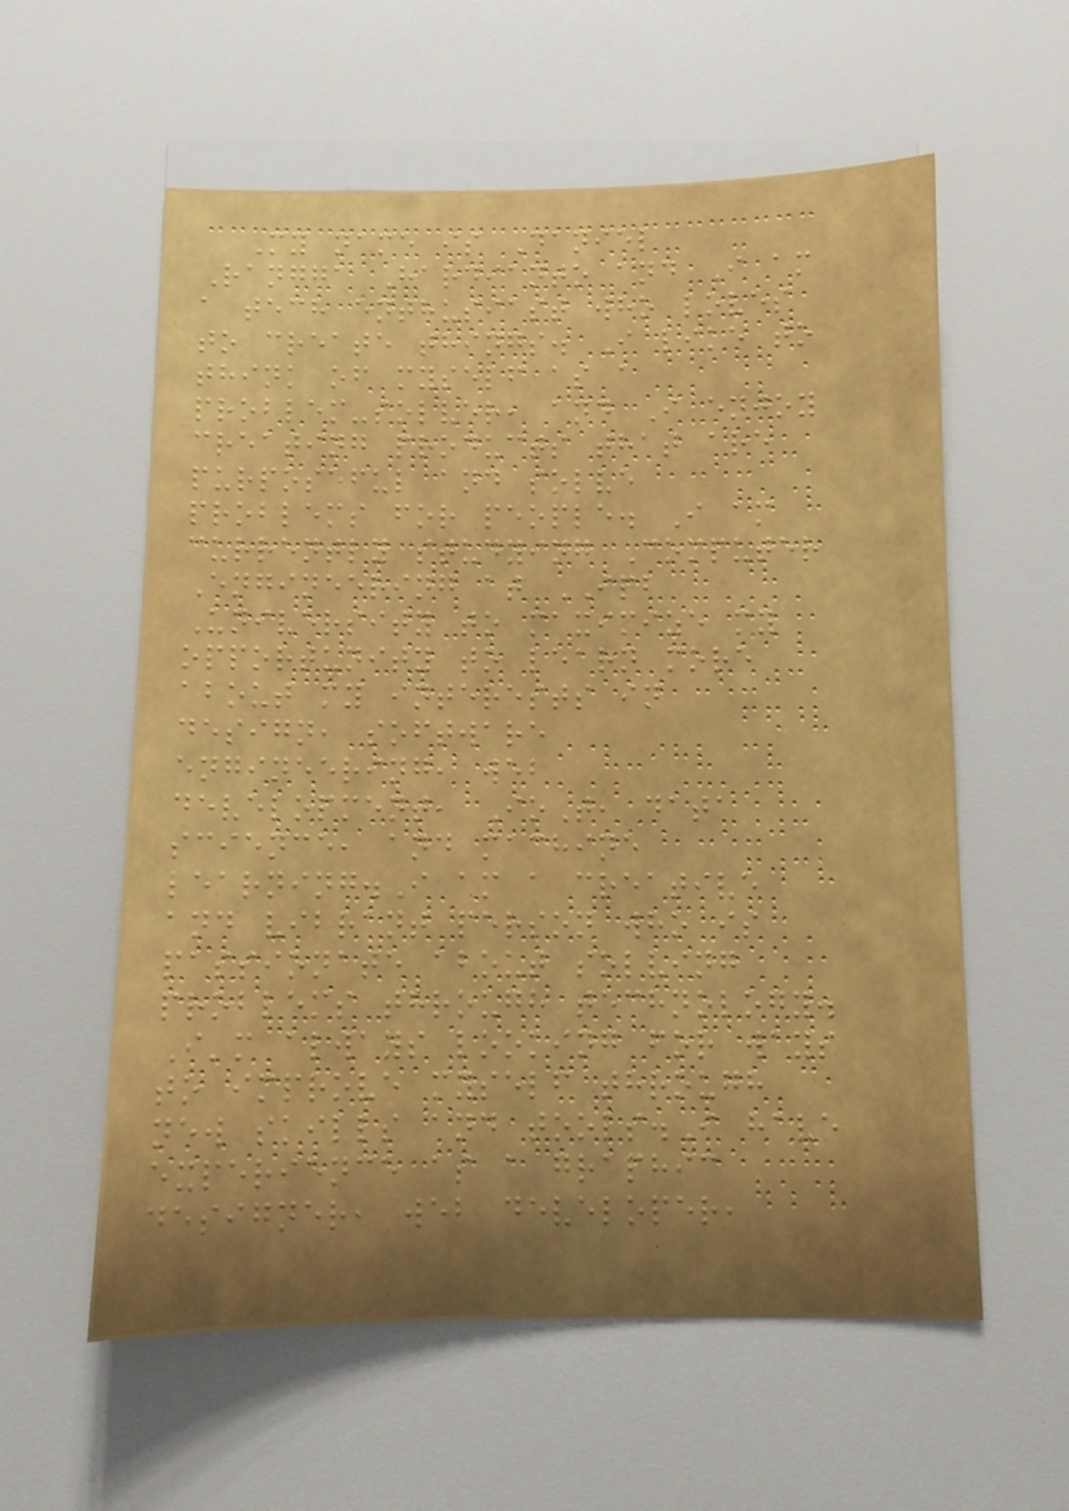My name is Daniel
Rangga Hardianto and I am
a tech enthusiast who loves
to create things. I like to
think of myself as a
problem-solver, and I enjoy
creating products that are
purposeful and solve
problems for people. I am
currently studying Computer
Engineering at IPB
University to maximize my
opportunity to learn more
about my interests in
design, software
engineering, web
development, IoT, data
science, and machine
learning.I am a creative
and vibrant person who is
passionate about solving
problems through technology.
I'm always looking for ways
to improve myself through
new skills and tools.I have
experience as a graphic
designer, web developer,
